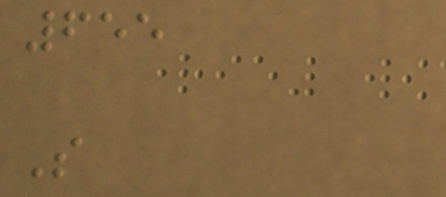655
S
